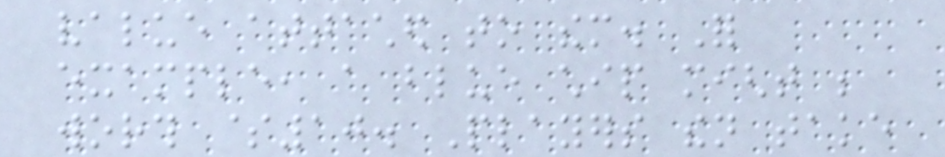value attached to them. For
example, a blue chip might be
worth $10. Players then take
